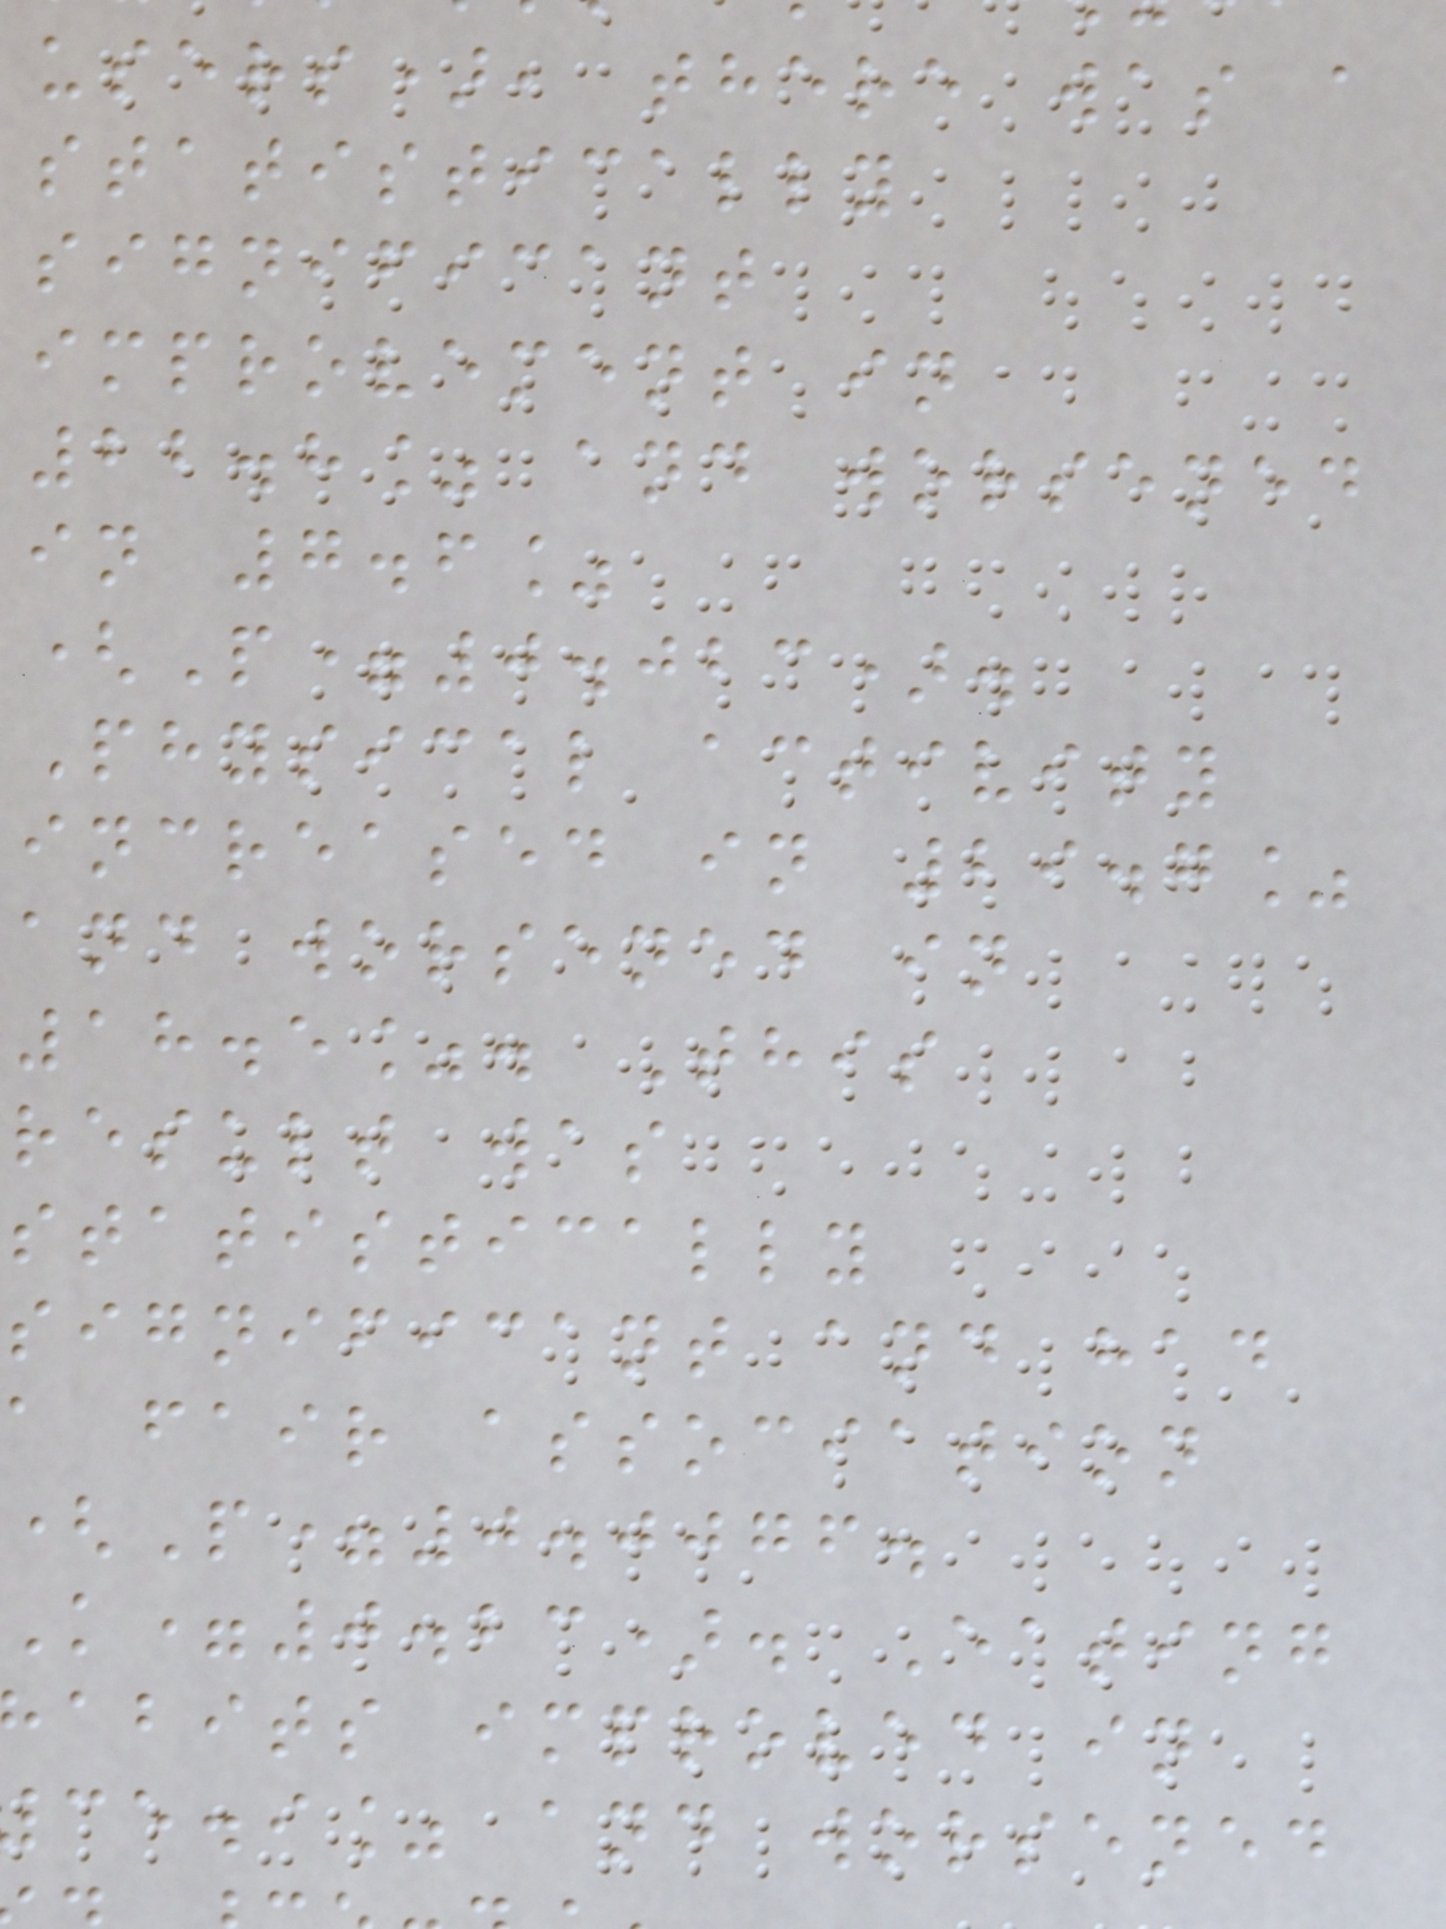users), there was a
statistically
significant
improvement in
22.8% and worsened
in 7.6%
(P=0.023).
Physical activity
increased in 29.7%
and worsened in
18.5%. This
result was
statistically
significant and had
a fair association
(P=0.0076.
K=0.23). Eating
abits improved in
ce.i% and worsened
